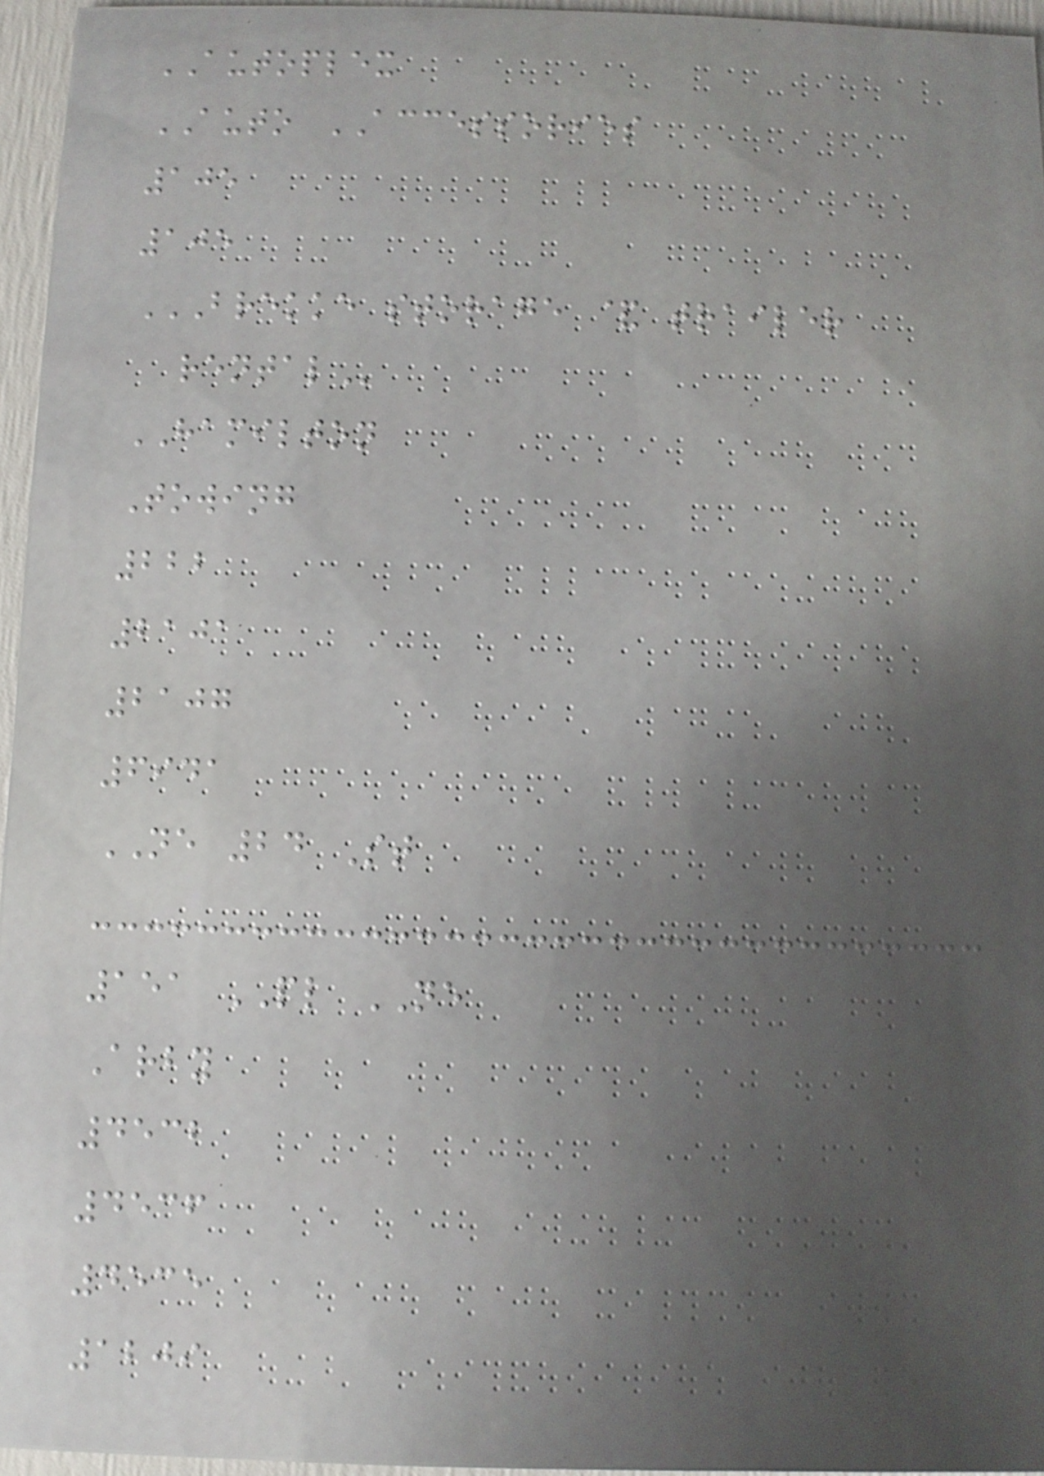AUTOPLEX
AUTO ACCESSORIES
105
105
BREKKE STORAGE & TRAILER
RENTAL
HAMILTON
Towing
222
2101
2107
6941
NE 24 St
151 PL NE
Arby
4532
4536
4535
1209
